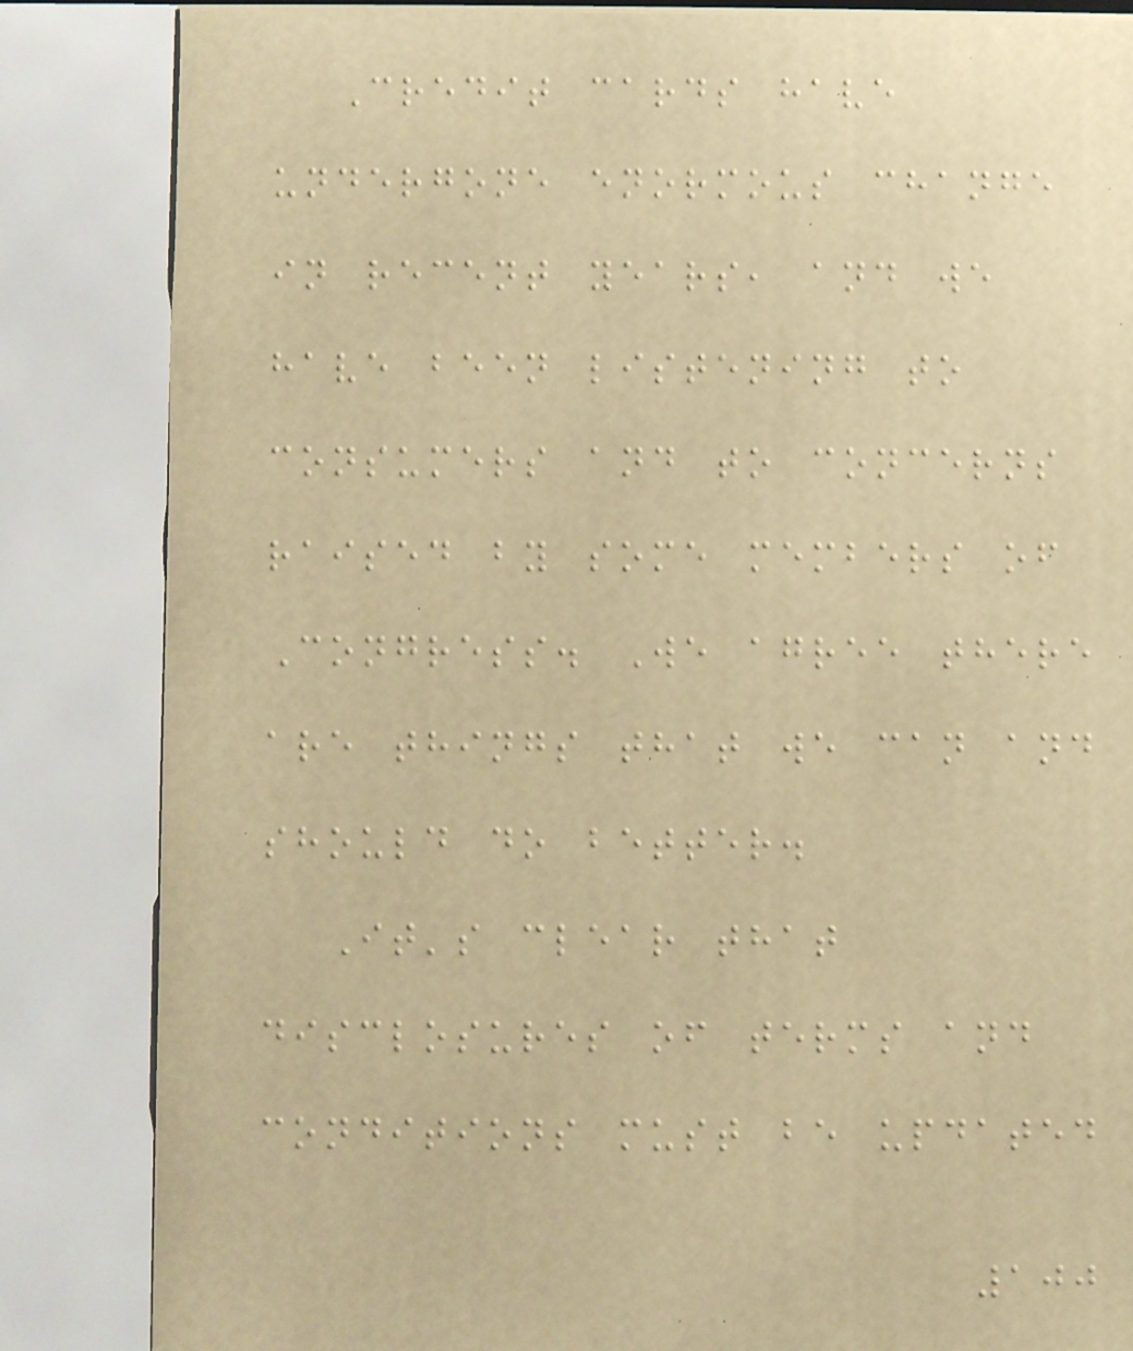Credit cards have
undergone enormous change
in recent years, and we
have been listening to
consumers and to concerns
raised by some members of
Congress. We agree there
are things that we can and
should do better.
It's clear that
disclosures of terms and
conditions must be updated
100
